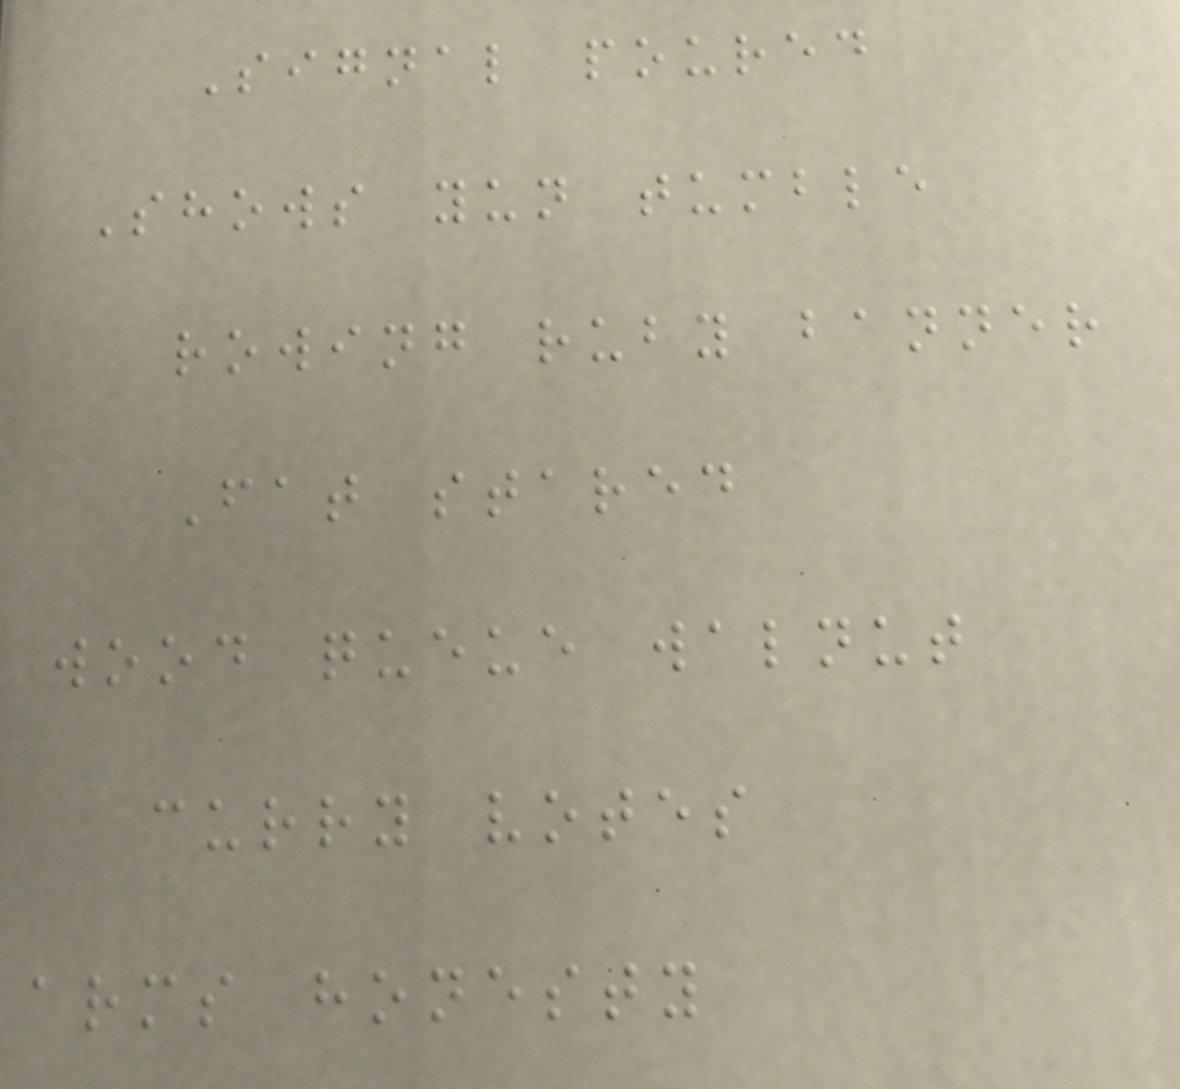Signal poured
Shows yun tumble
rowing ruby banner
Fat stared
wood queue walnut
curry votes
arms honesty
